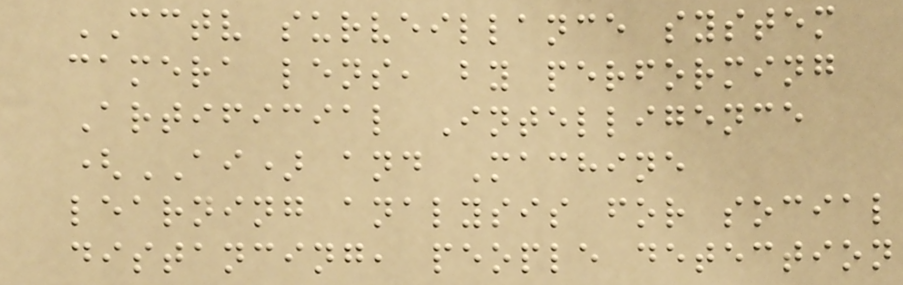CCTV surveillance system
camera lens, by performing
Artificial Intelligence
(AI) and Machine
learning analysis for social
distancing, people detection
